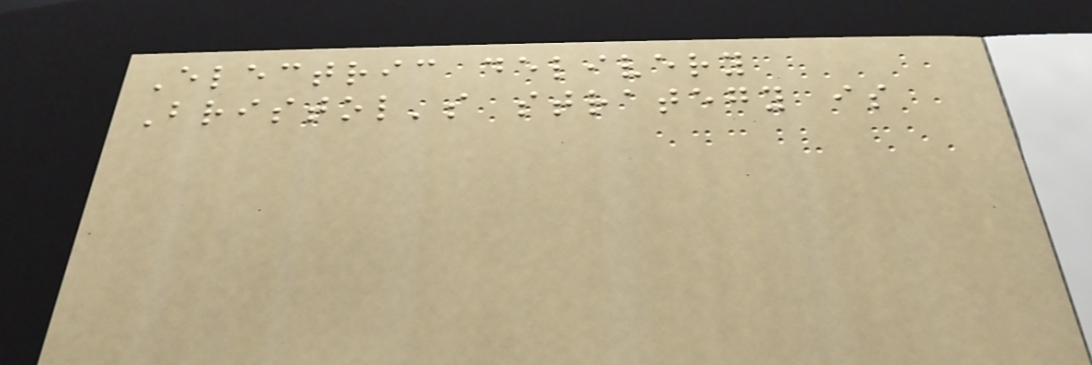Electric delivery
Bristol's strategy is
